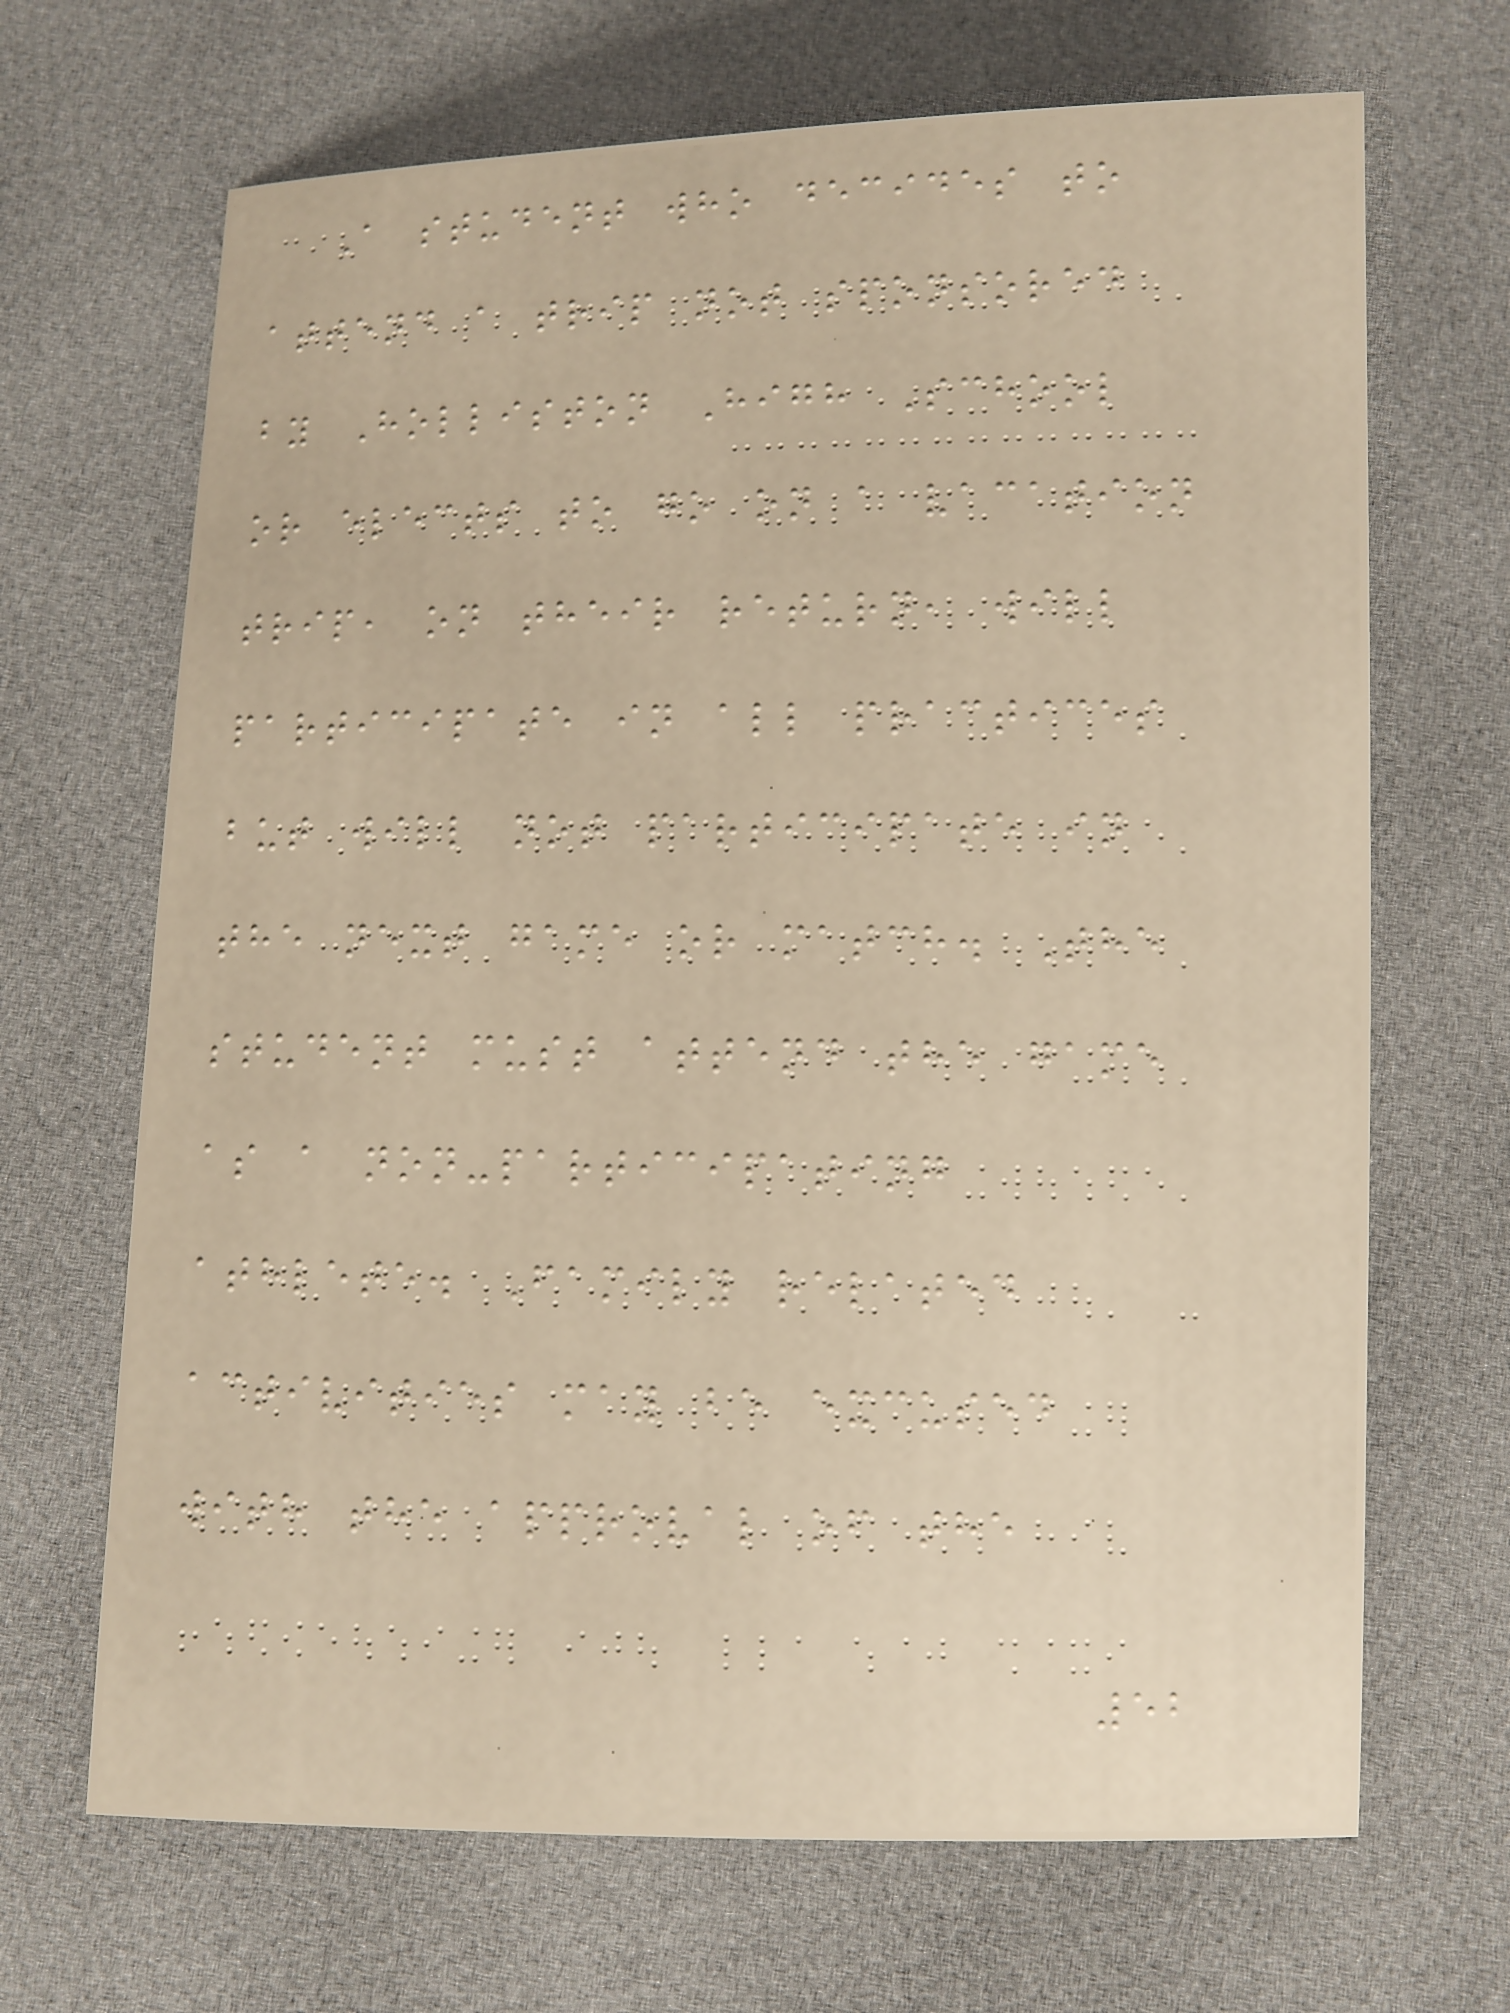A student who decides to
attend a trip not sponsored
by Holliston High School
or elects to go on a vacation
trip, on their return, will
participate in all practices
but will not participate in
the next game or match. The
student must attend the game
as a non-participating
athlete. Family related
activities may be excused
with the approval of the
52
